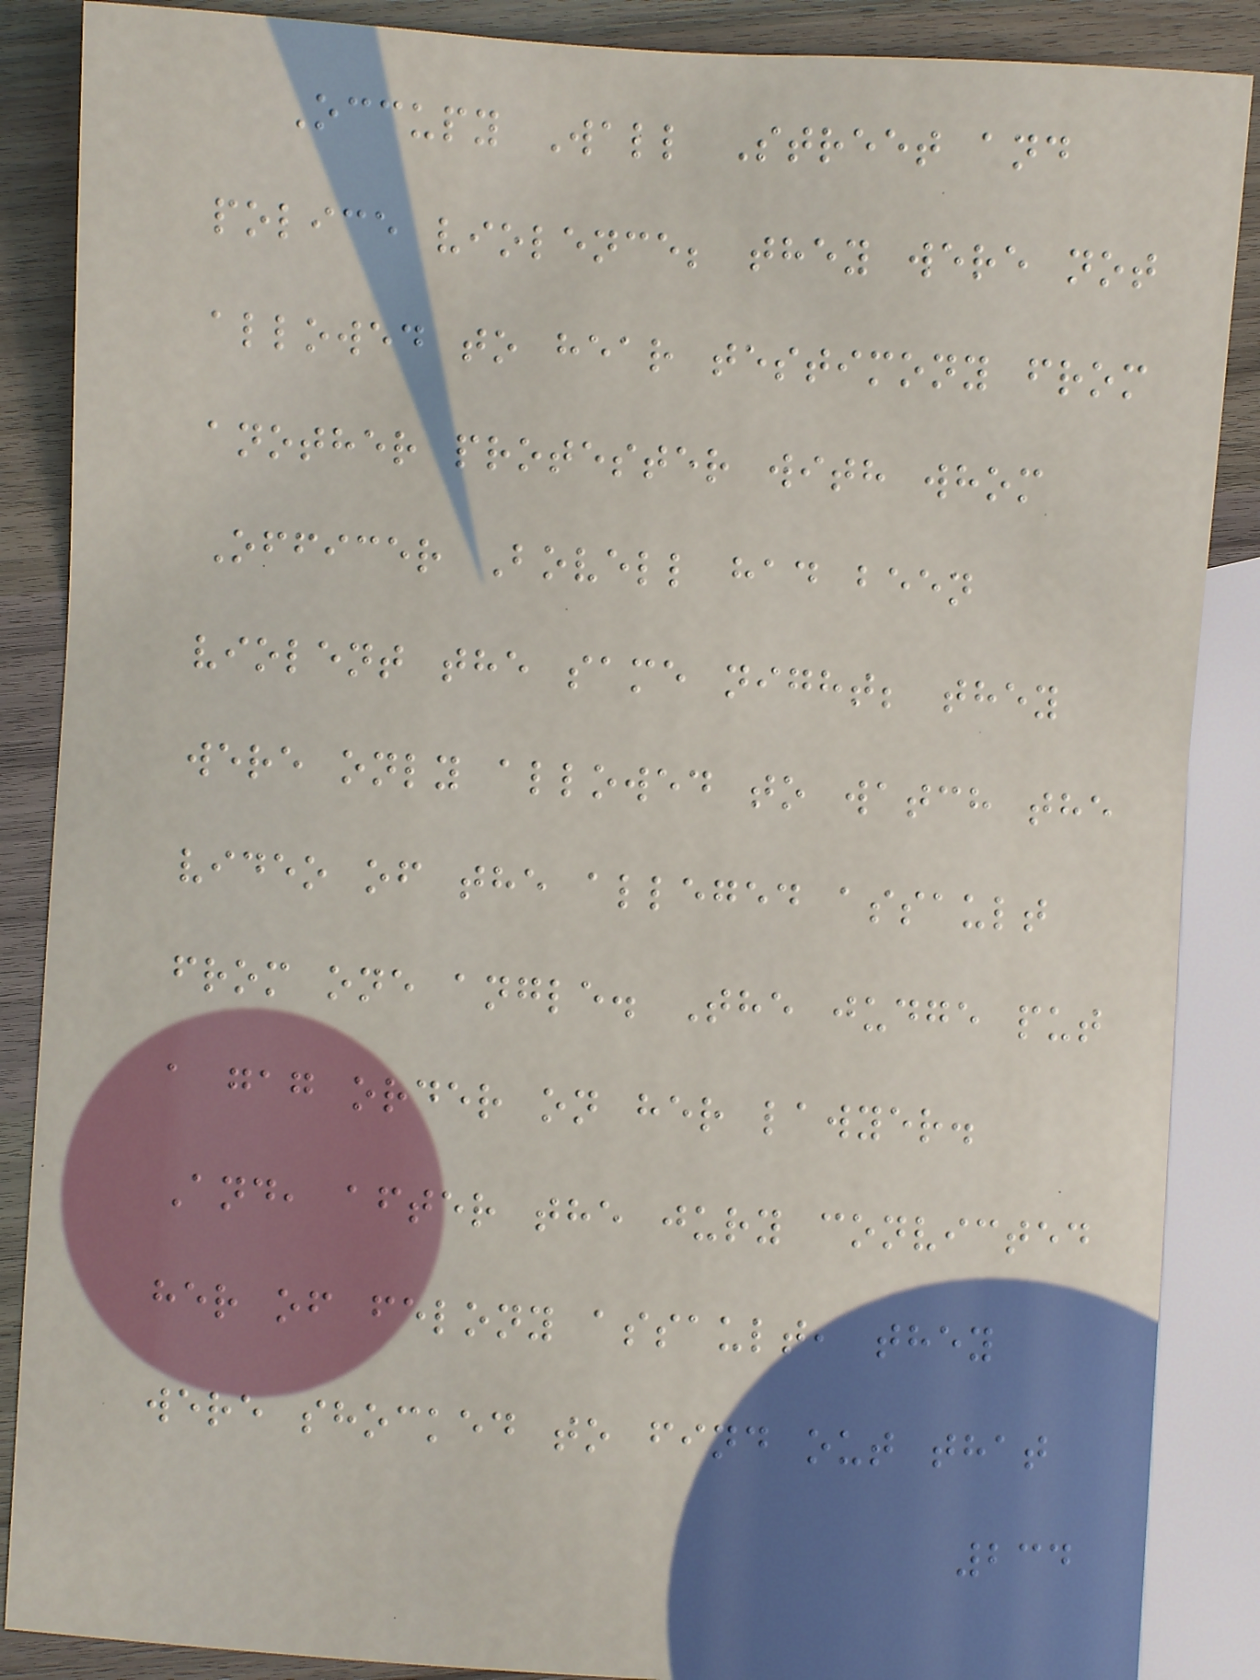Occupy Wall Street and
police violence; they were not
allowed to hear testimony from
another protester with whom
Officer Bovell had been
violent the same night; they
were only allowed to watch the
video of the alleged assault
from one angle. The judge put
a gag order on her lawyer.
And, after the jury convicted
her of felony assault, they
were shocked to find out that
234
